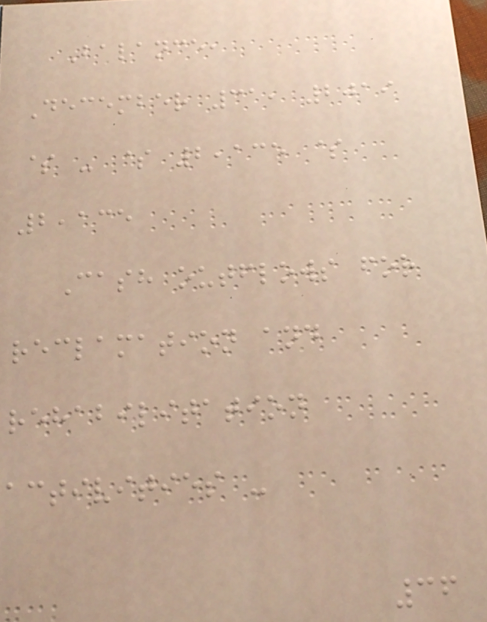Balance,
December 31, 2019
$ - $ 2,135 $
2,135
Cash outflows for
reclamation and
rehabilitation
activities -
36
